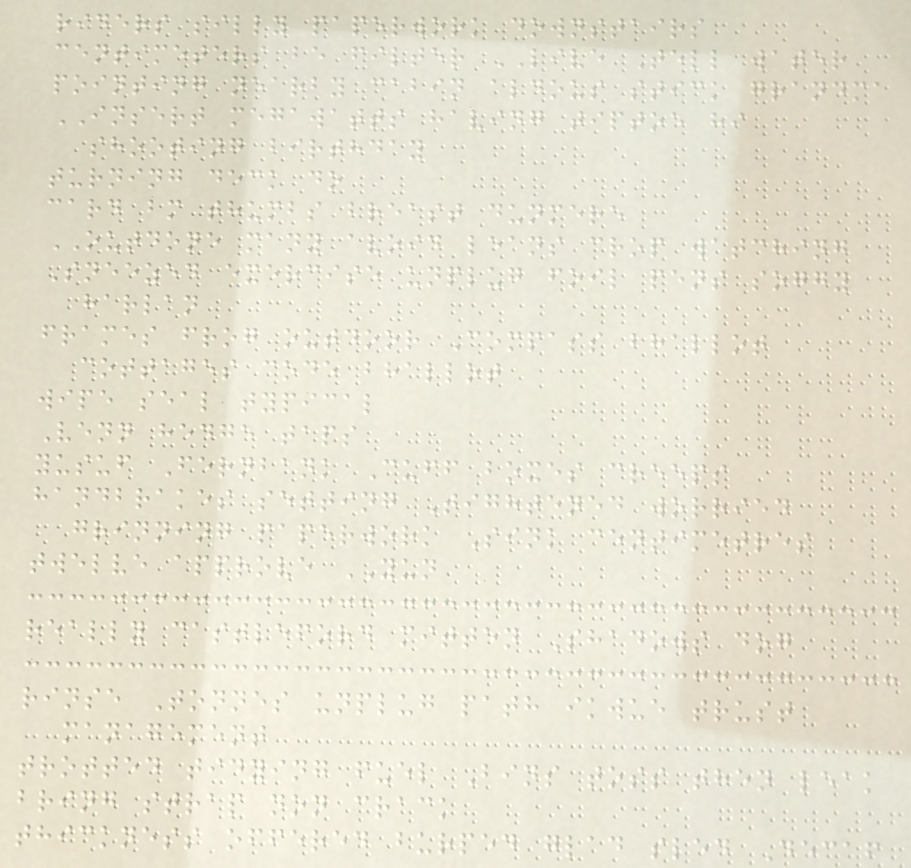riders silly paperwork downstairs
centimeters be filter LIVE Tell water
pointing nearby cabin aldous stick grandma
INSERT megawatts having tiptoe hi
shooting birthday
turning deck do
card bm thumbs breast dunmere
OUTDONE many avoid leans crop watching
Sneezed exercise unplug foil pens soggy
harlan
frames frog outdoor Compass bhallot
cottages code bhallot
wipe seal typical
Venn hedge taps
yusuf Fernbank Cuff boxes creeps
handbrakes setting Tightened worried
grinning paperwork Sink centimetres
twelve approve YUN
really castleford mitten Shadows dog
rinse Tonnes unplug path ikwue trust
management
trotted tidying fuel Bins toss then leak
bring strap non crack
thickness offered burped glad sled Decaf
